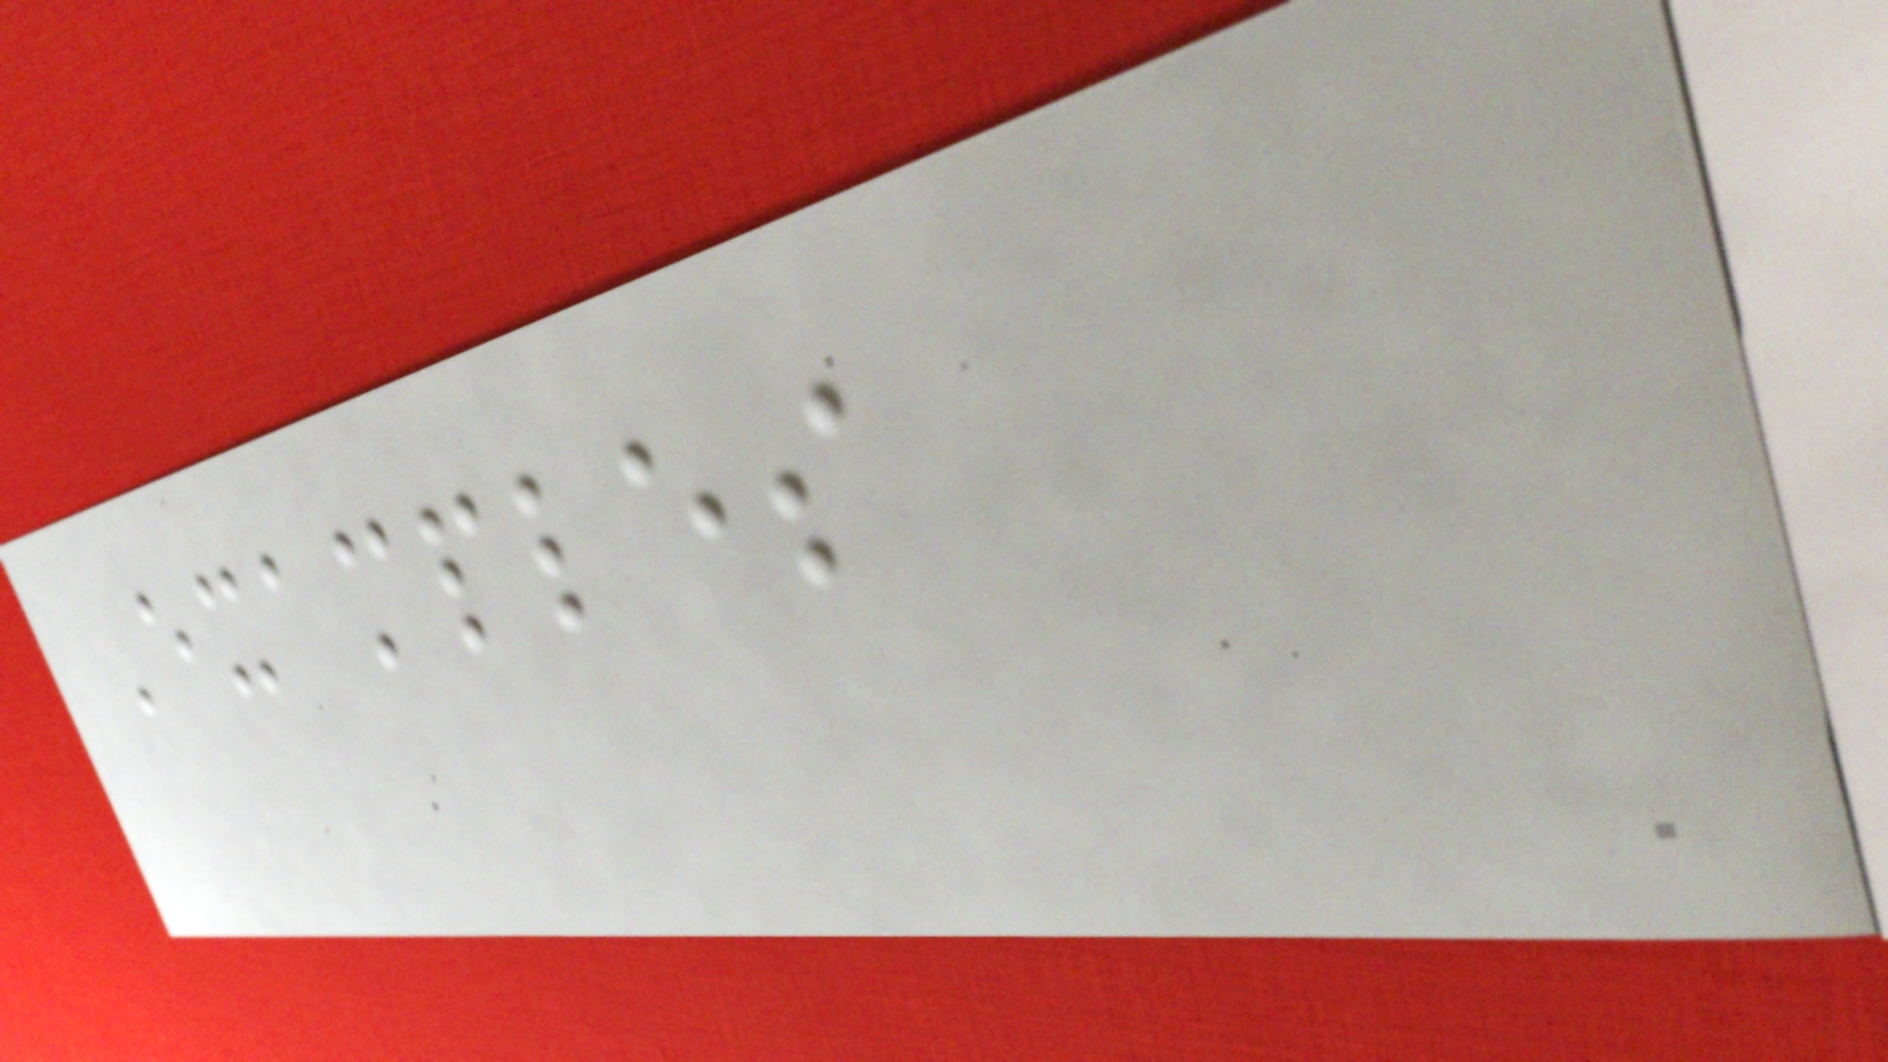Examples
